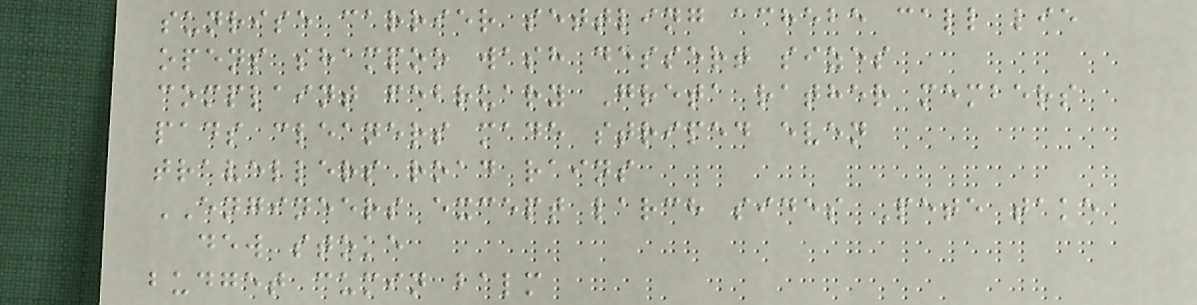sunrise carrier settling achebe call lie
opens shampoo wash dessert sizes
complaint february Greta rather members
pads cleaners made striped even
travellers road rains
ENGINEERS except larch sides Pete take
dew stoke
budget cumin balm
